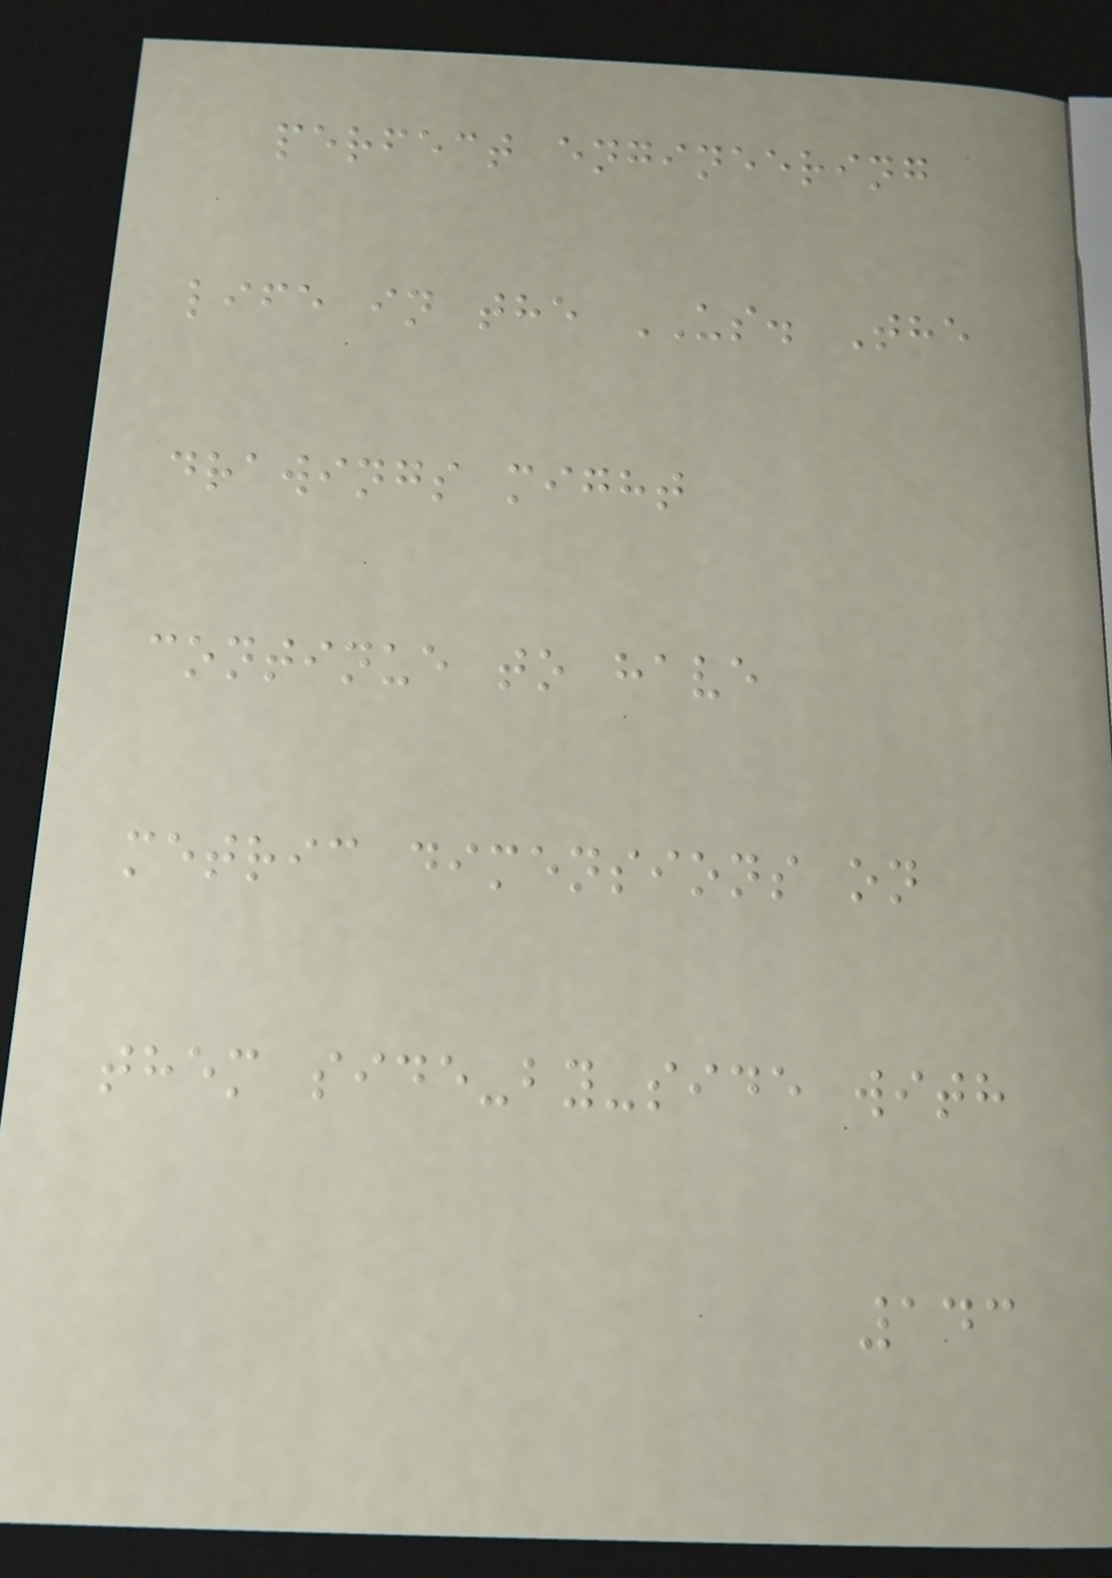perfect engineering
life in the US. The
drawings might
continue to have
metric dimensions on
them side-by-side with
143
